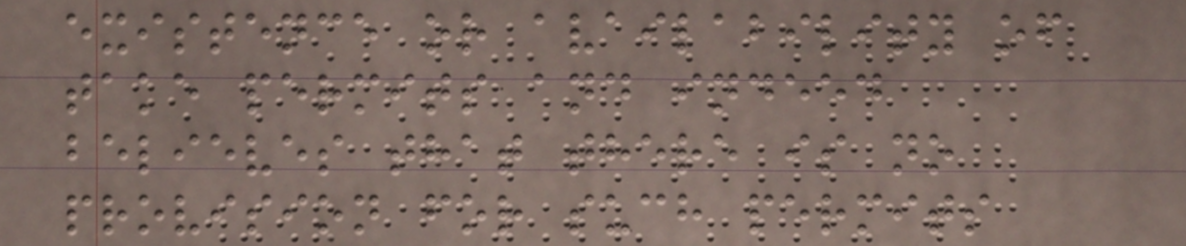existence or availability of
take permits and indeed
believes that there is no
provision for such permits
